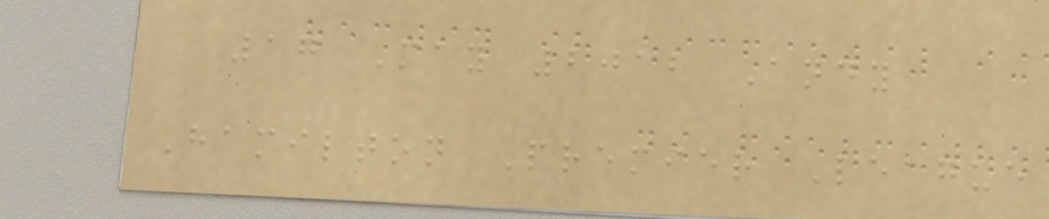17 May 2012 Andy
Hamilton Premier League
